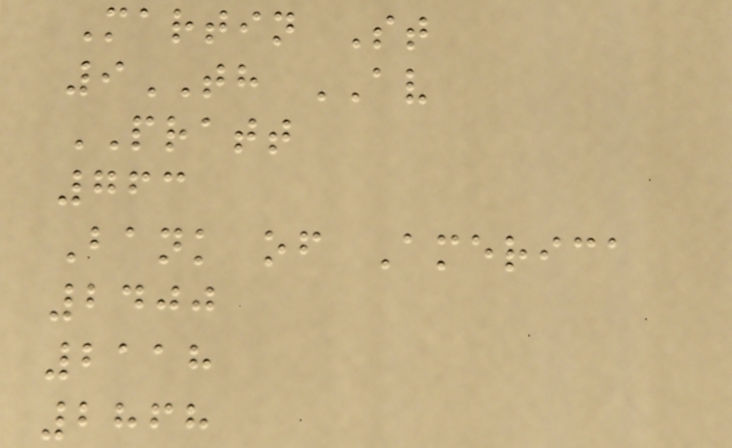Martin St
9TH AV
PRATT
763
Bank of America
2400
2118
2868
